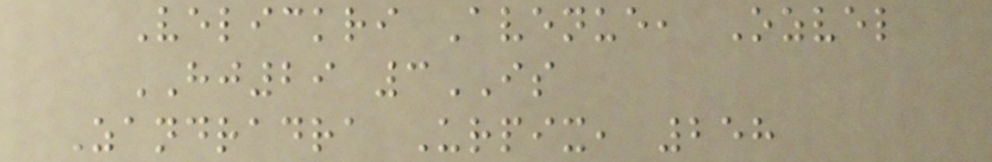Velickri Avenue, Ozvel
HJ29 3IS
Zandradra Urpix, 258
